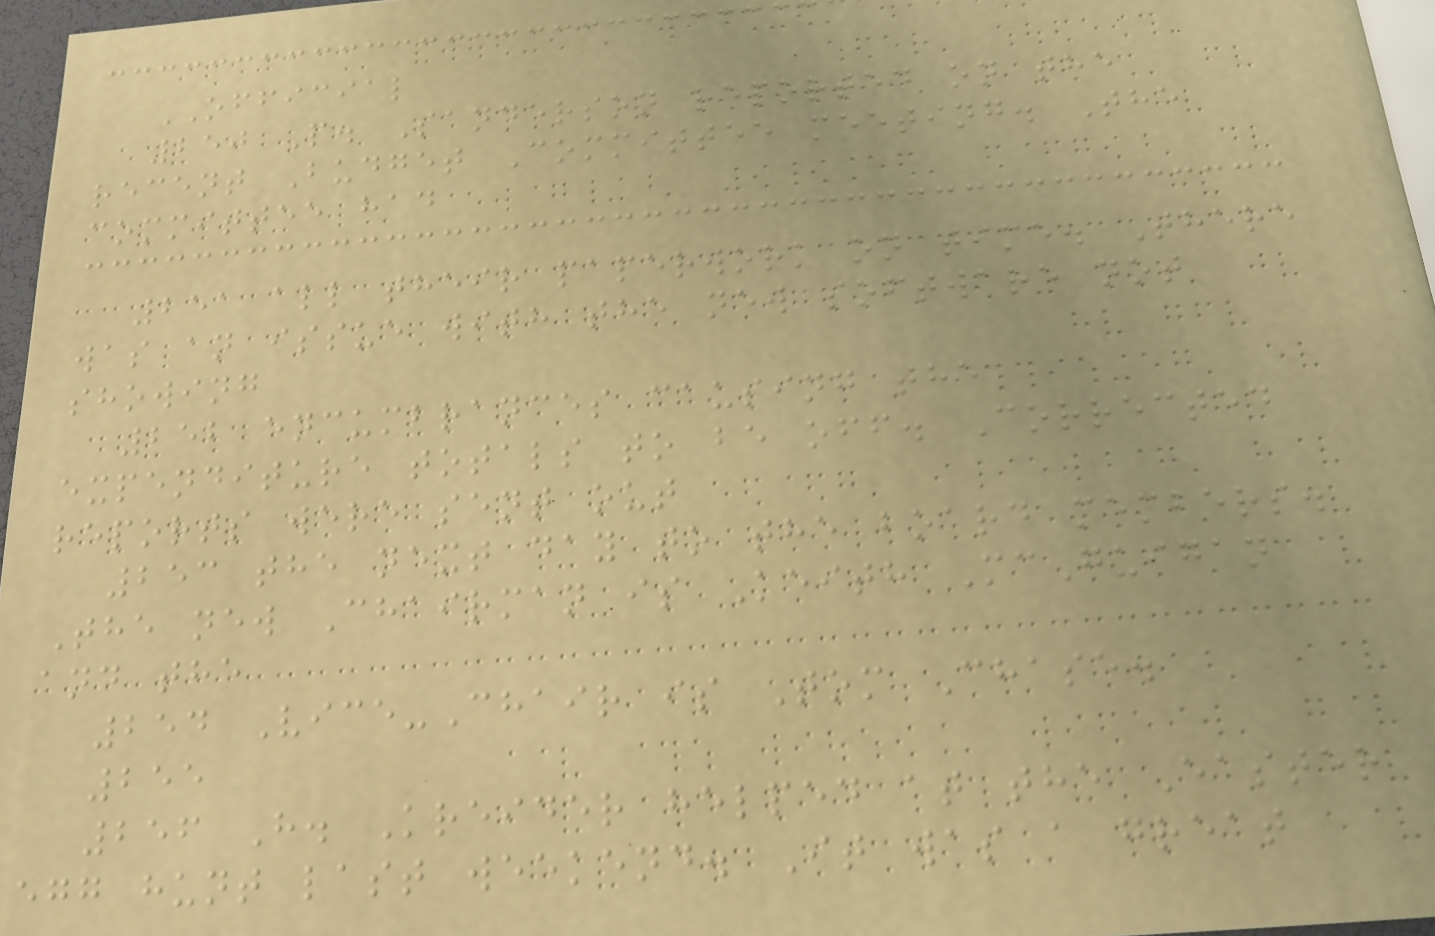OFFICIAL
250 P. Sanderson reported on the
recent Budget Committee meeting. The
committee had
251 all their paperwork on time. There
was an issue with the new software not
showing
252 encumbrances causing the
expenditure totals to be off. Corrected
reports were sent out
253 the next day to the board members.
The new Chairman is Keith McGuigan
and the
254 Vice-Chair is Tom Chase.
255
256 H. Kreider helped at the Easter
egg hunt last weekend. It was a great
